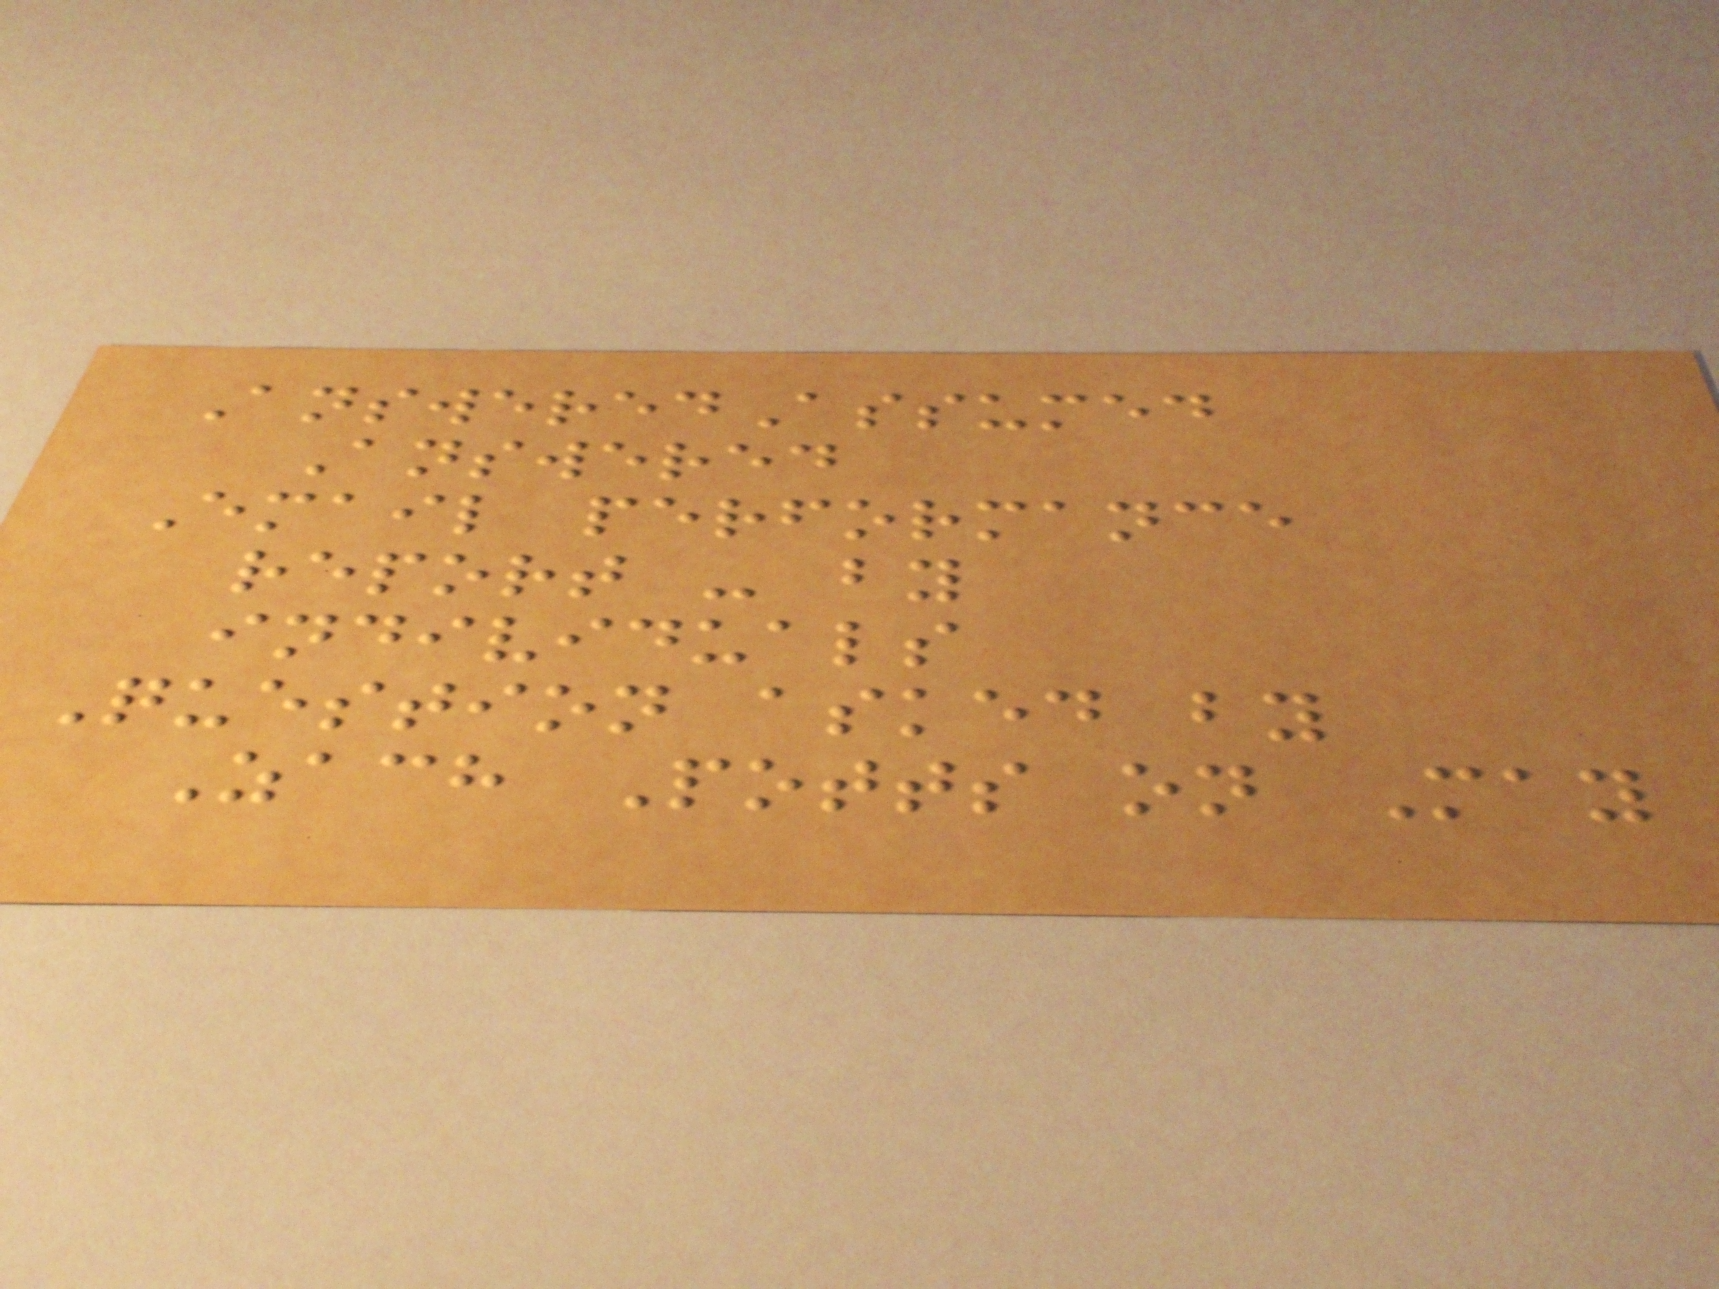AnsweredAssumed
Answered
Email performance
report - by
individuals
Question asked by
Zach Potts on May
